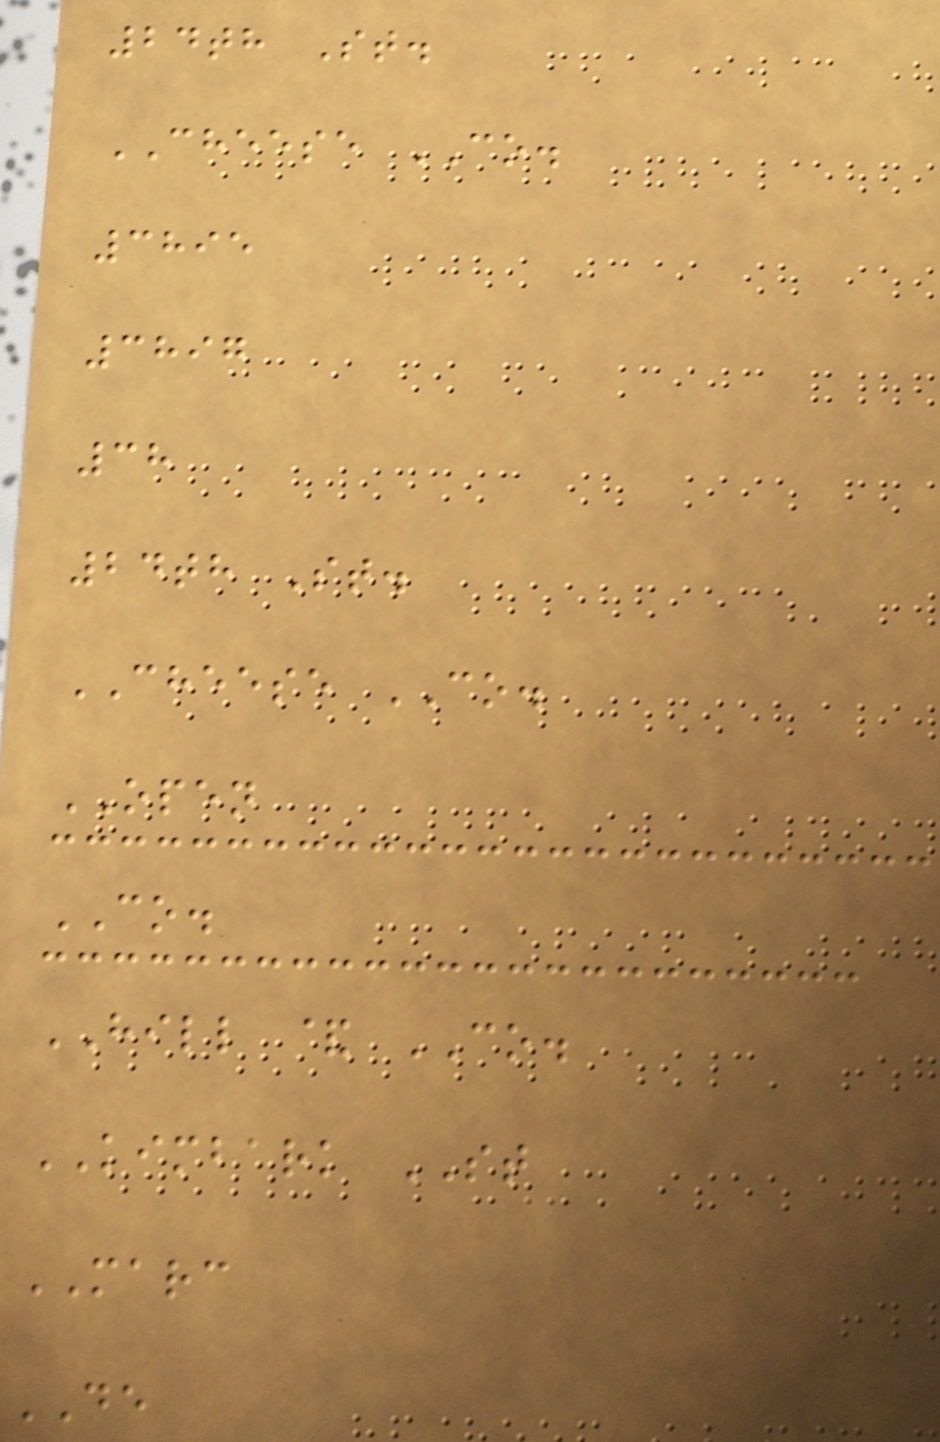24th St.
CHEESE CO.
3895
3897
38
24th St.
CHEESE CO.
OPEN
CO.
HILL & CO.
KIMBARK ST
MARC
DE
